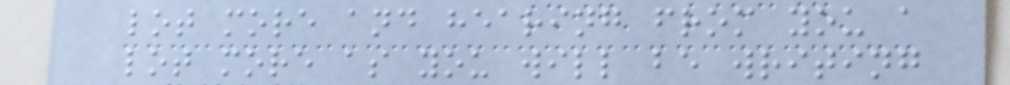lot more and hearing from you a
lot more as you will be writing
